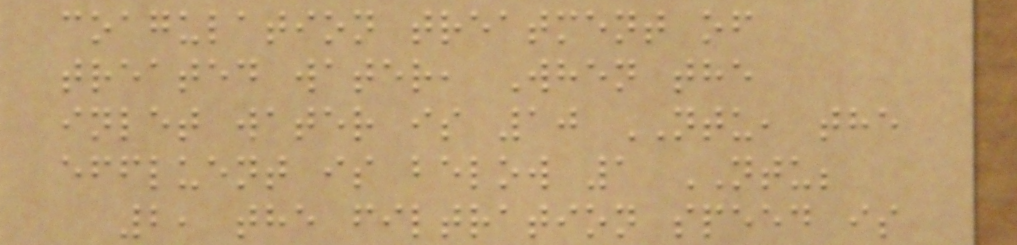coagulation treatment of
treated water, When the
inlet water is 10 NTU, the
effluent is below 1 NTU;
2, the filtration speed is
